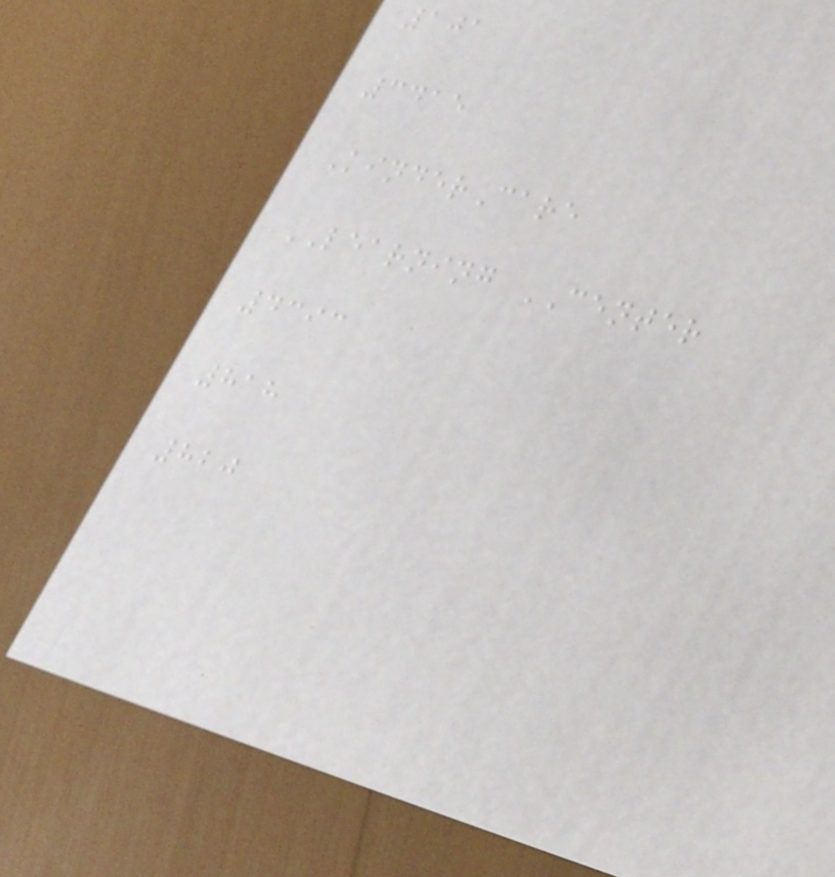101
3415
KinderCare
LEARNING CENTER
4393
818
820
